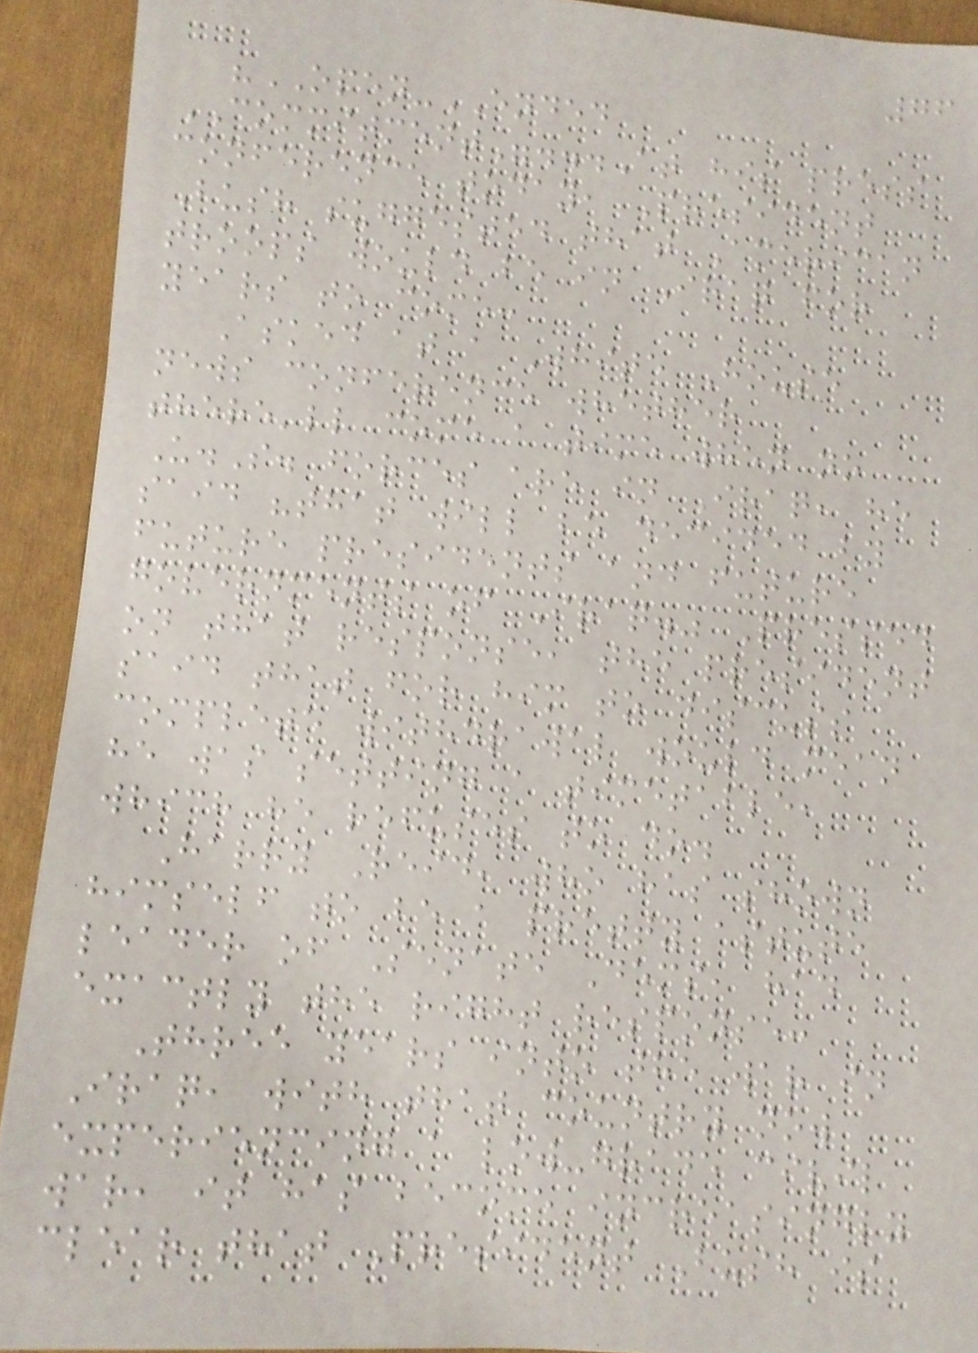76
"OPEN-ENDED
COMMITMENT"...At his press
conference today, President
Bush suggested that American
troops would be in Iraq for
years to come:
Asked at a White House
news conference whether
there'll come a time when no
U.S. forces are in Iraq, he
said "that will be decided by
future presidents and future
governments of Iraq." Pressed
on that response, the president
said that for him to discuss
complete withdrawal would mean
he was setting a timetable,
which he refuses to do.
Harry Reid, who has shown
himself to be a pretty astute
leader of Senate Dems, had
exactly the right response:
Three years into the war in
Iraq, with that country now
experiencing a low-grade civil
war, it has become increasingly
clear that President Bush is
